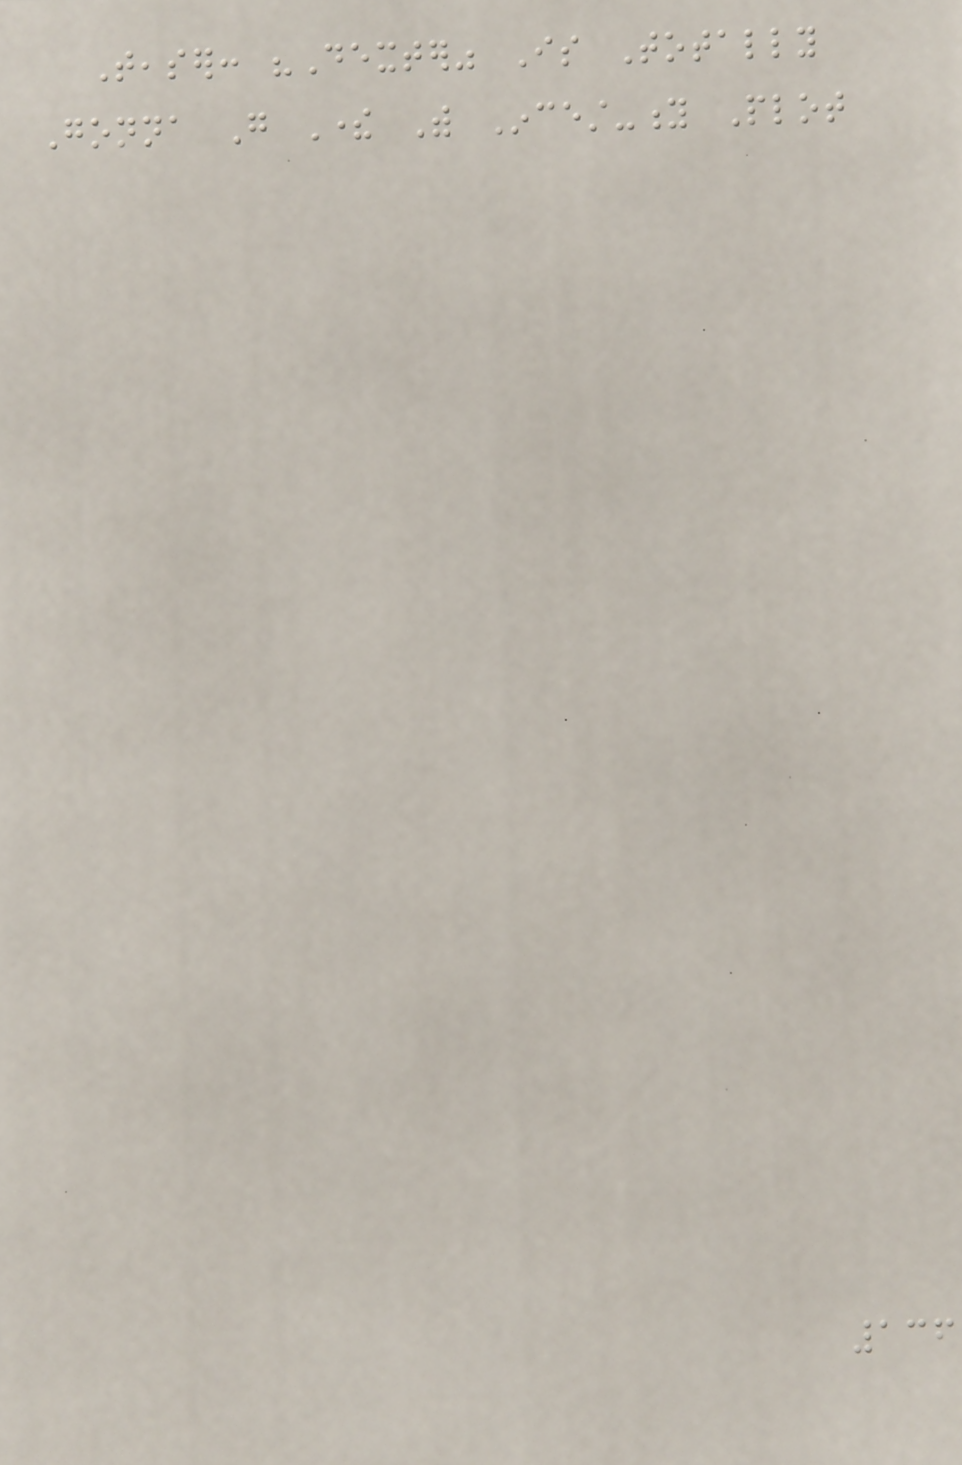Teaser: "Dexter" Is Totally
Gonna Go There With Incest-y Plot
136
